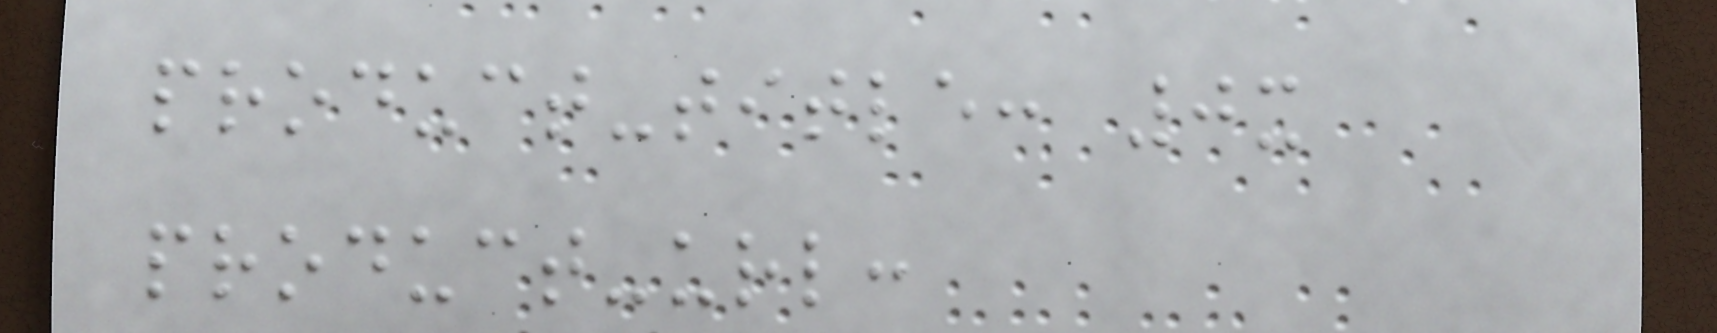product-title: 0x
product-url:
